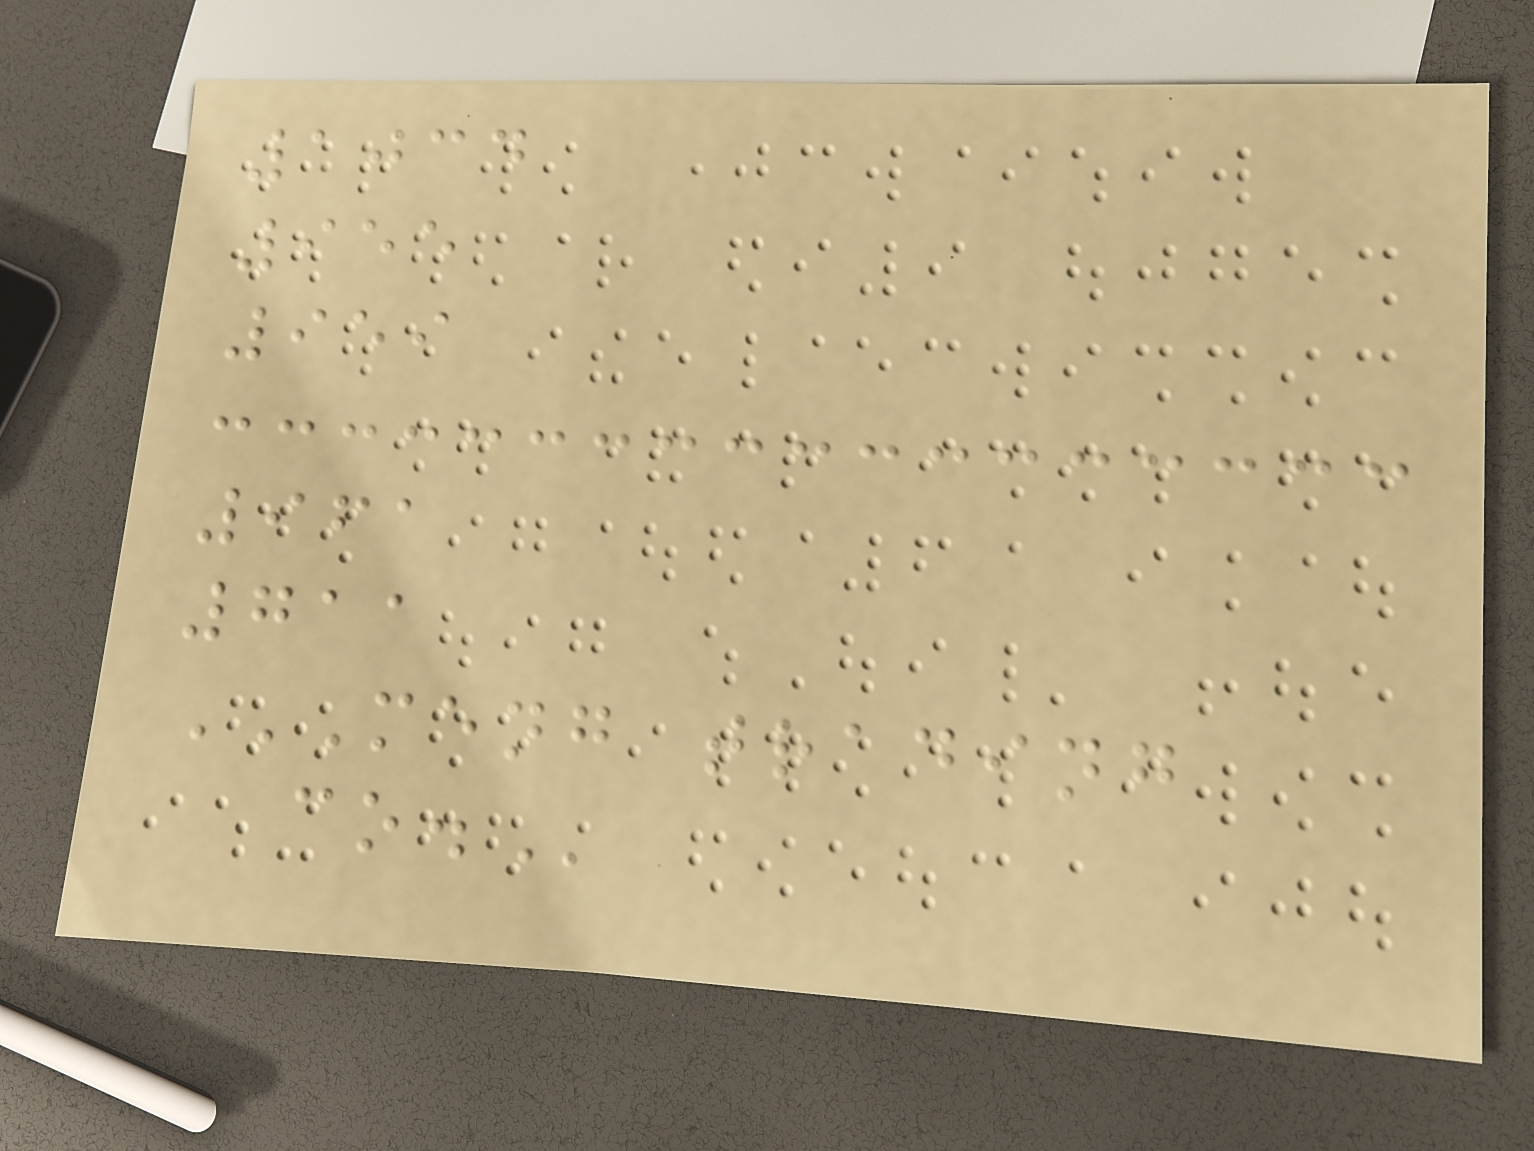1034
955
959
961
711
MENG TRADING
CO.
